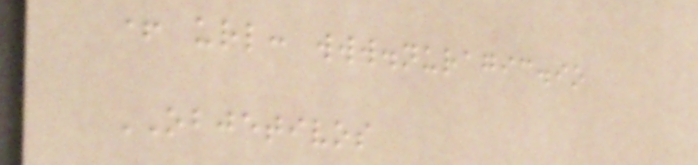+ url: www.nuragic.io
OBJETIVOS
